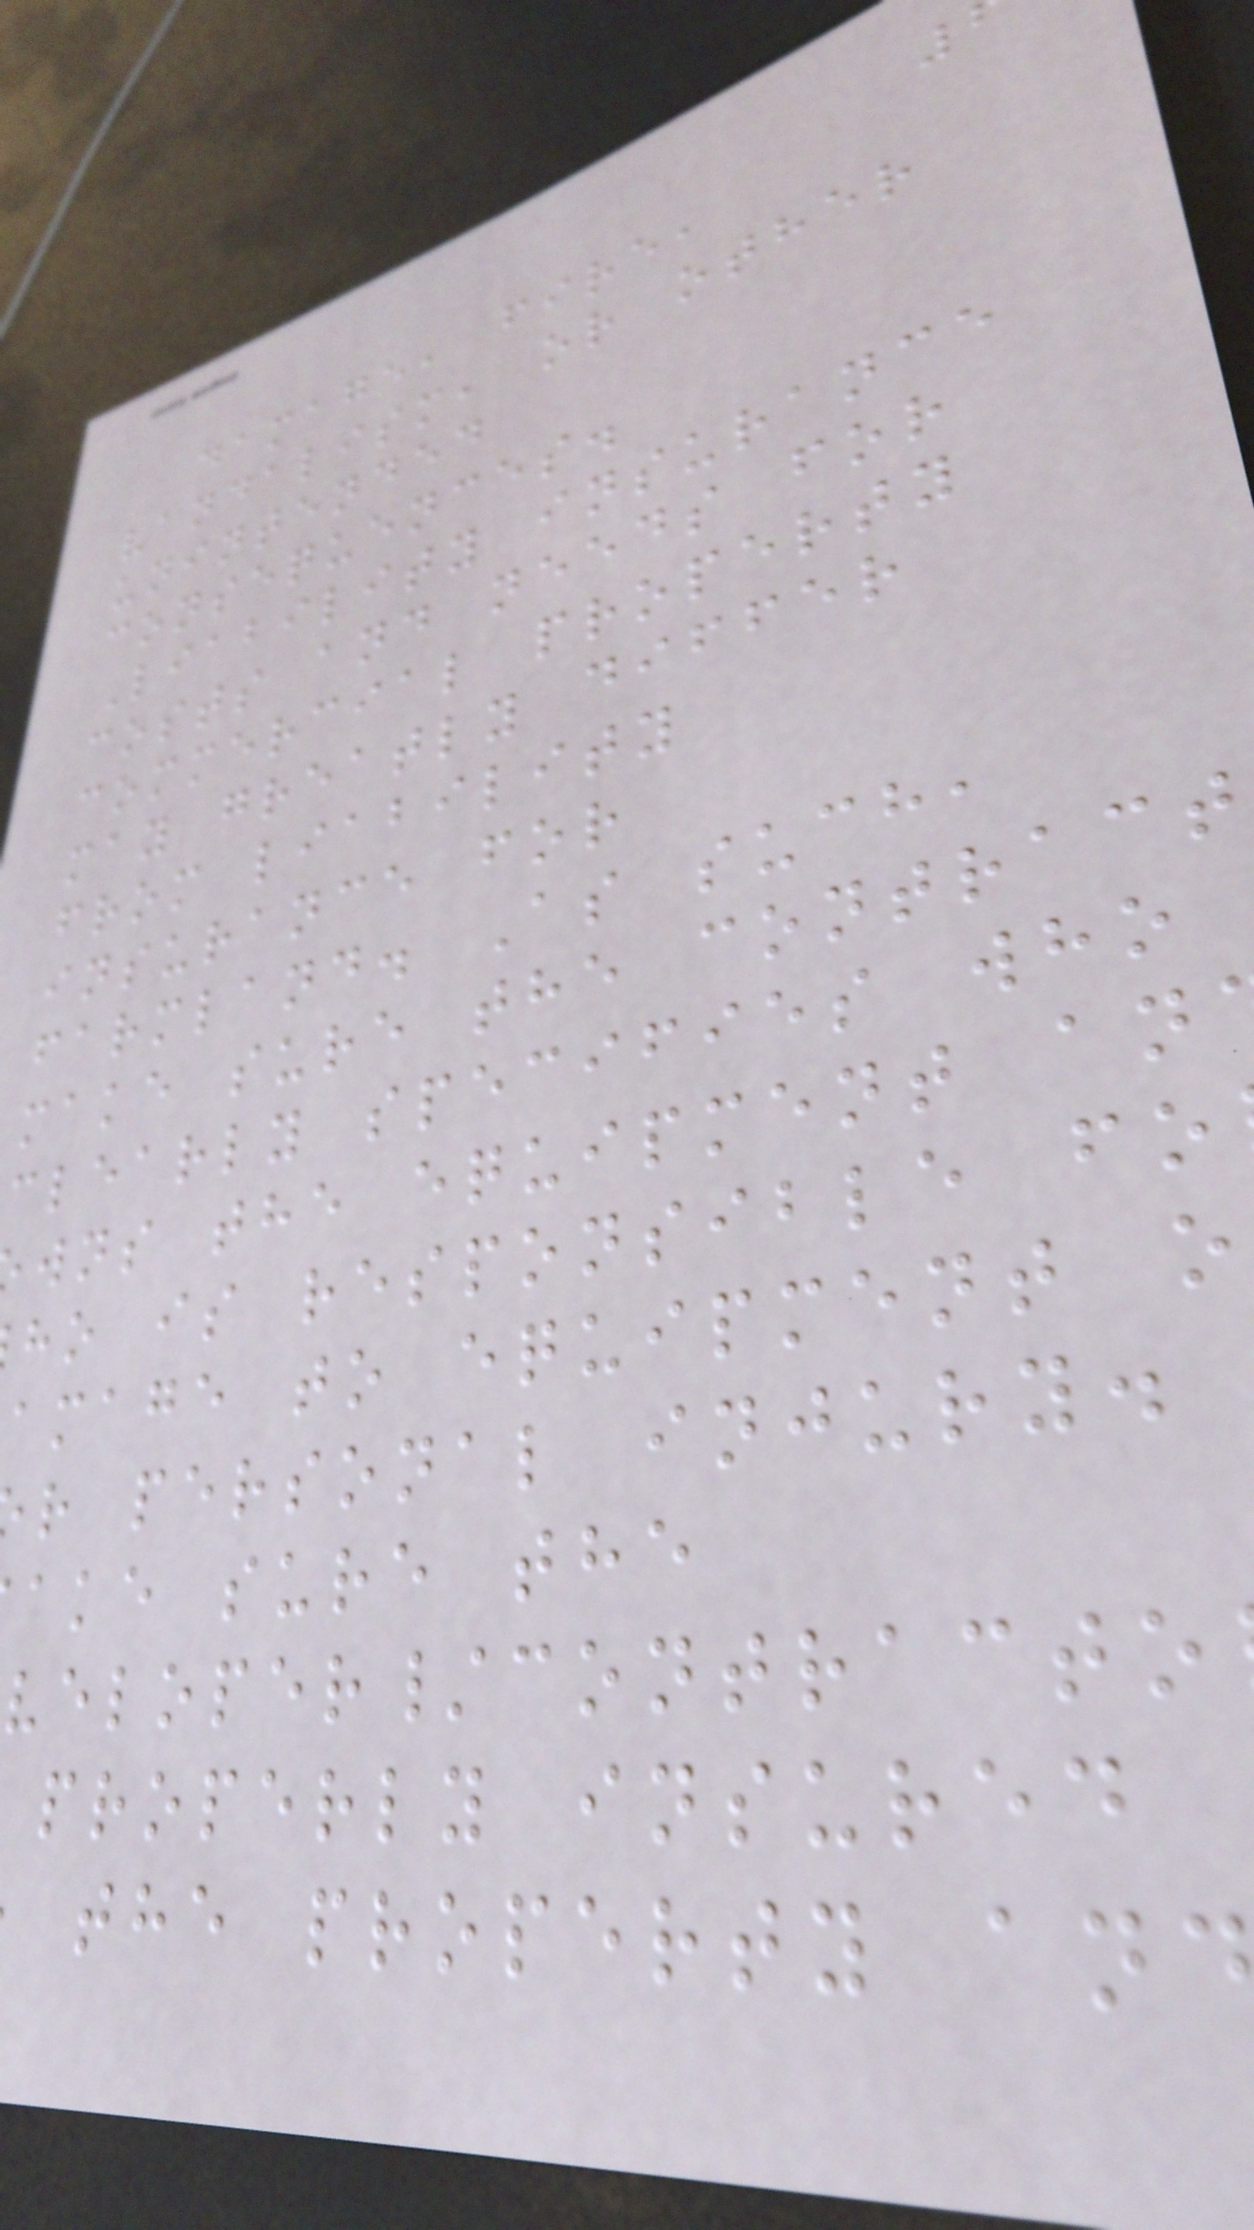damage, fire,
vandalism, or other
unintended
consequences.
Liability insurance
costs and needs for
commercial property
may greatly differ
from liability
insurance for
farmland. As such,
make sure the contract
clearly specifies who
wns the equipment an
ho is responsible fo
amage to equipment o
r personal injury.
ake sure the
properly insured
the property an
